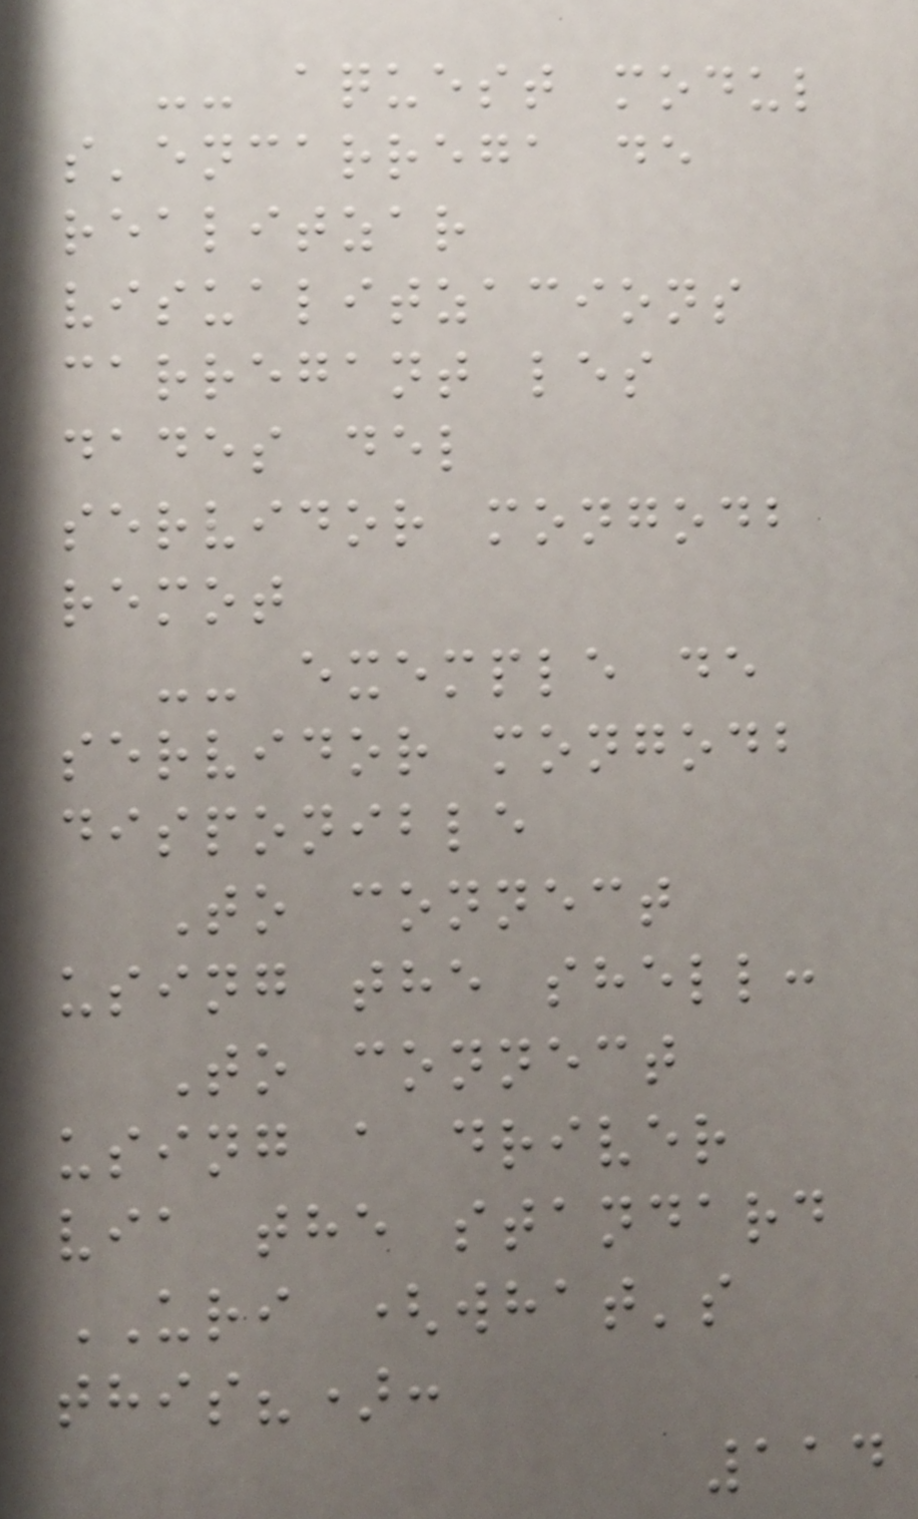-- aquest modul
s'encarrega de
realitzar
visualitzacions
carregant les
dades del
servidor mongodb
remot
-- exemple de
servidor mongodb
disponible
To connect
using the shell:
To connect
using a driver
via the standard
URI (what's
this?):
114
